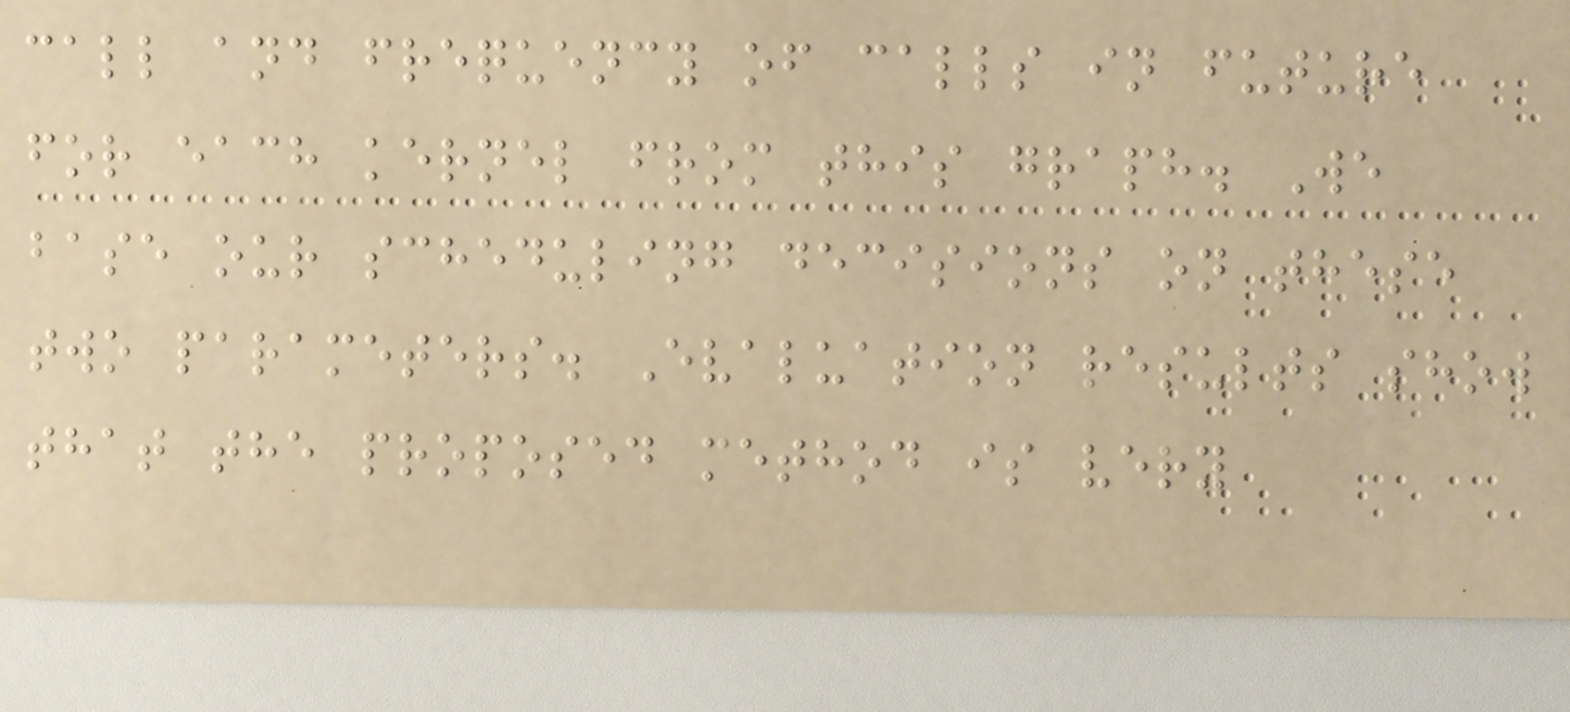call and frequency of calls in future
for each kernel from this graph. We
base our scheduling decisions on these
two parameters. Evaluation results show
that the proposed method is very
